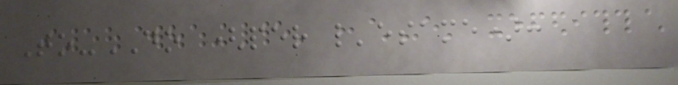To-DO (per l'esame):
